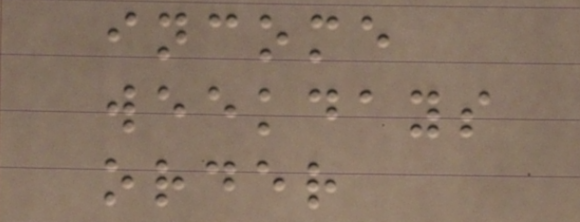income
weekdays
order
